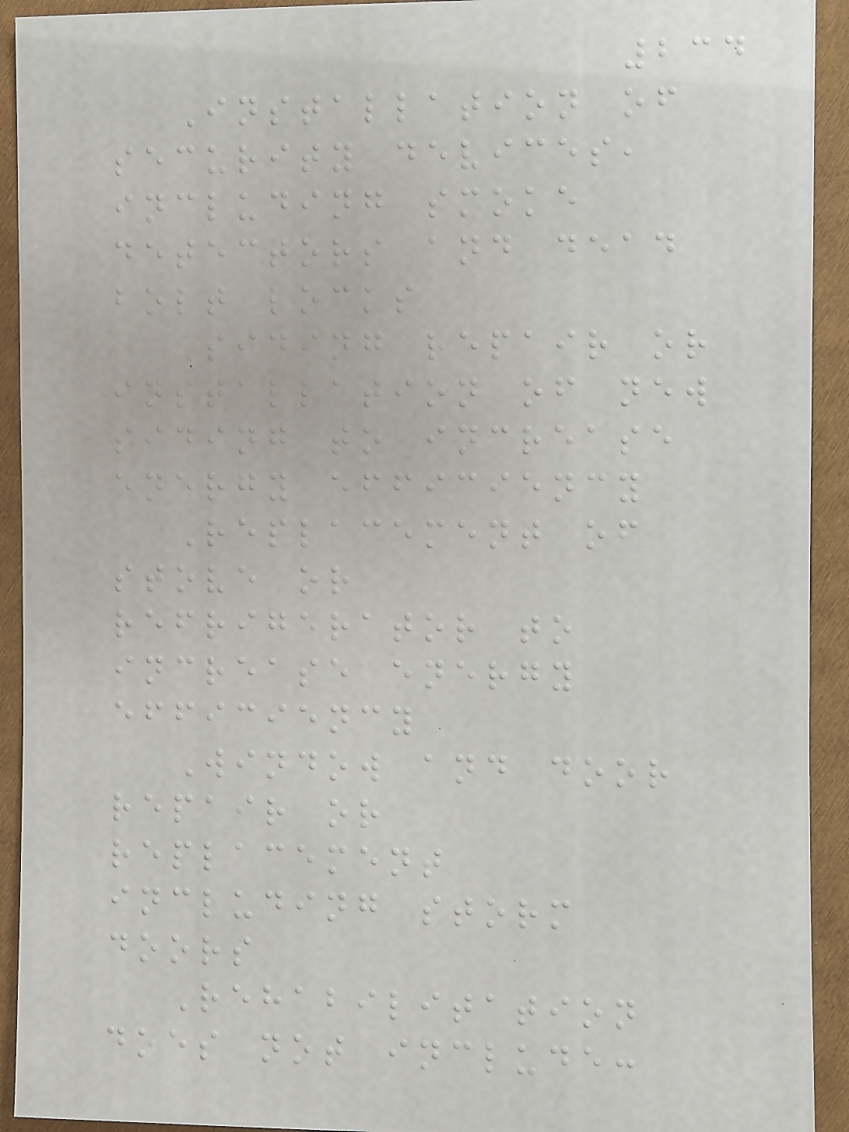234
Installation of
security devices,
including smoke
detectors and dead
bolt locks
Siding repair or
installation of new
siding to increase
energy efficiency
Replacement of
stove or
refrigerator to
increase energy
efficiency
Window and door
repair or
replacement
including storm
doors
Rehabilitation
does not include:
